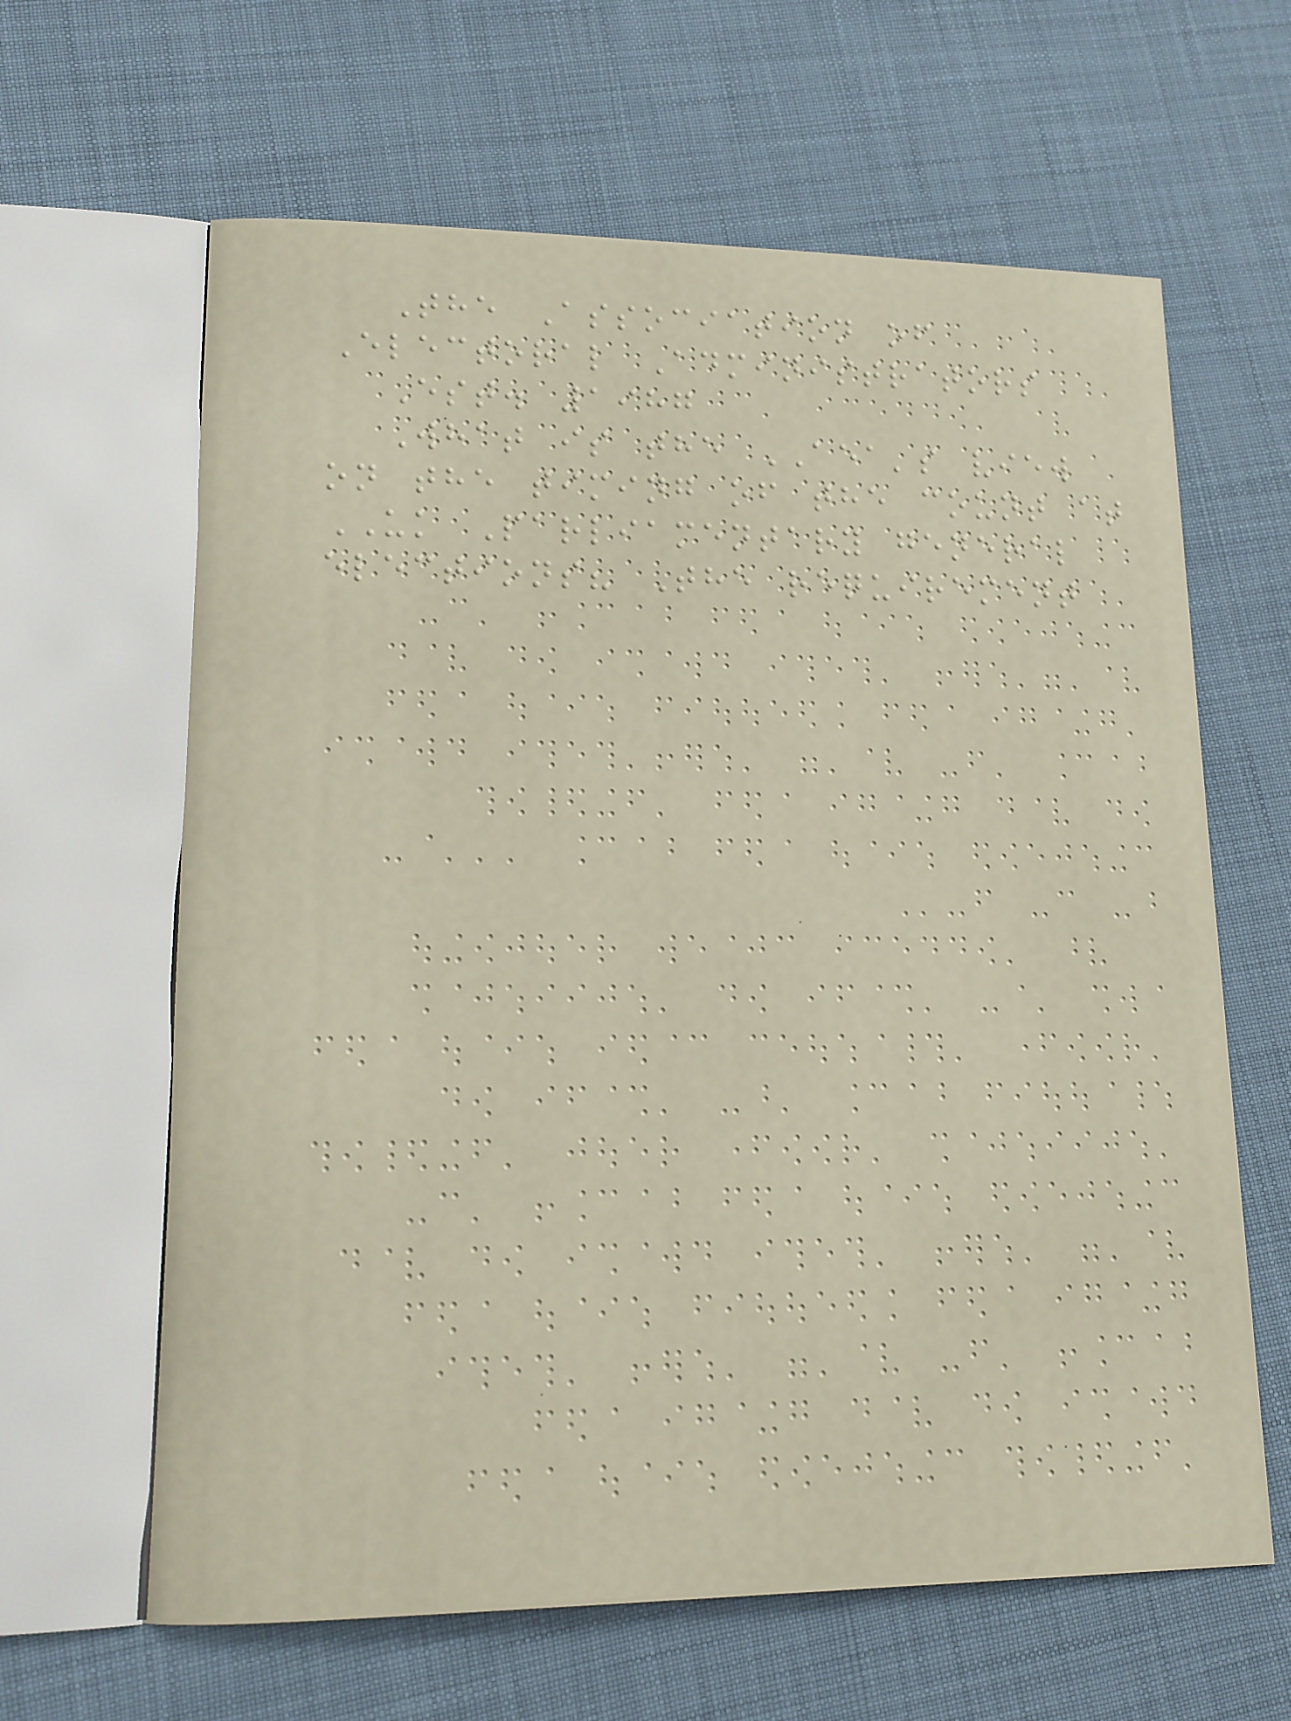The Association of
Electoral Administrators
Est. 1987
What is the AEA's view
on the timing of the count at
UK Parliamentary general
elections? The requirement
